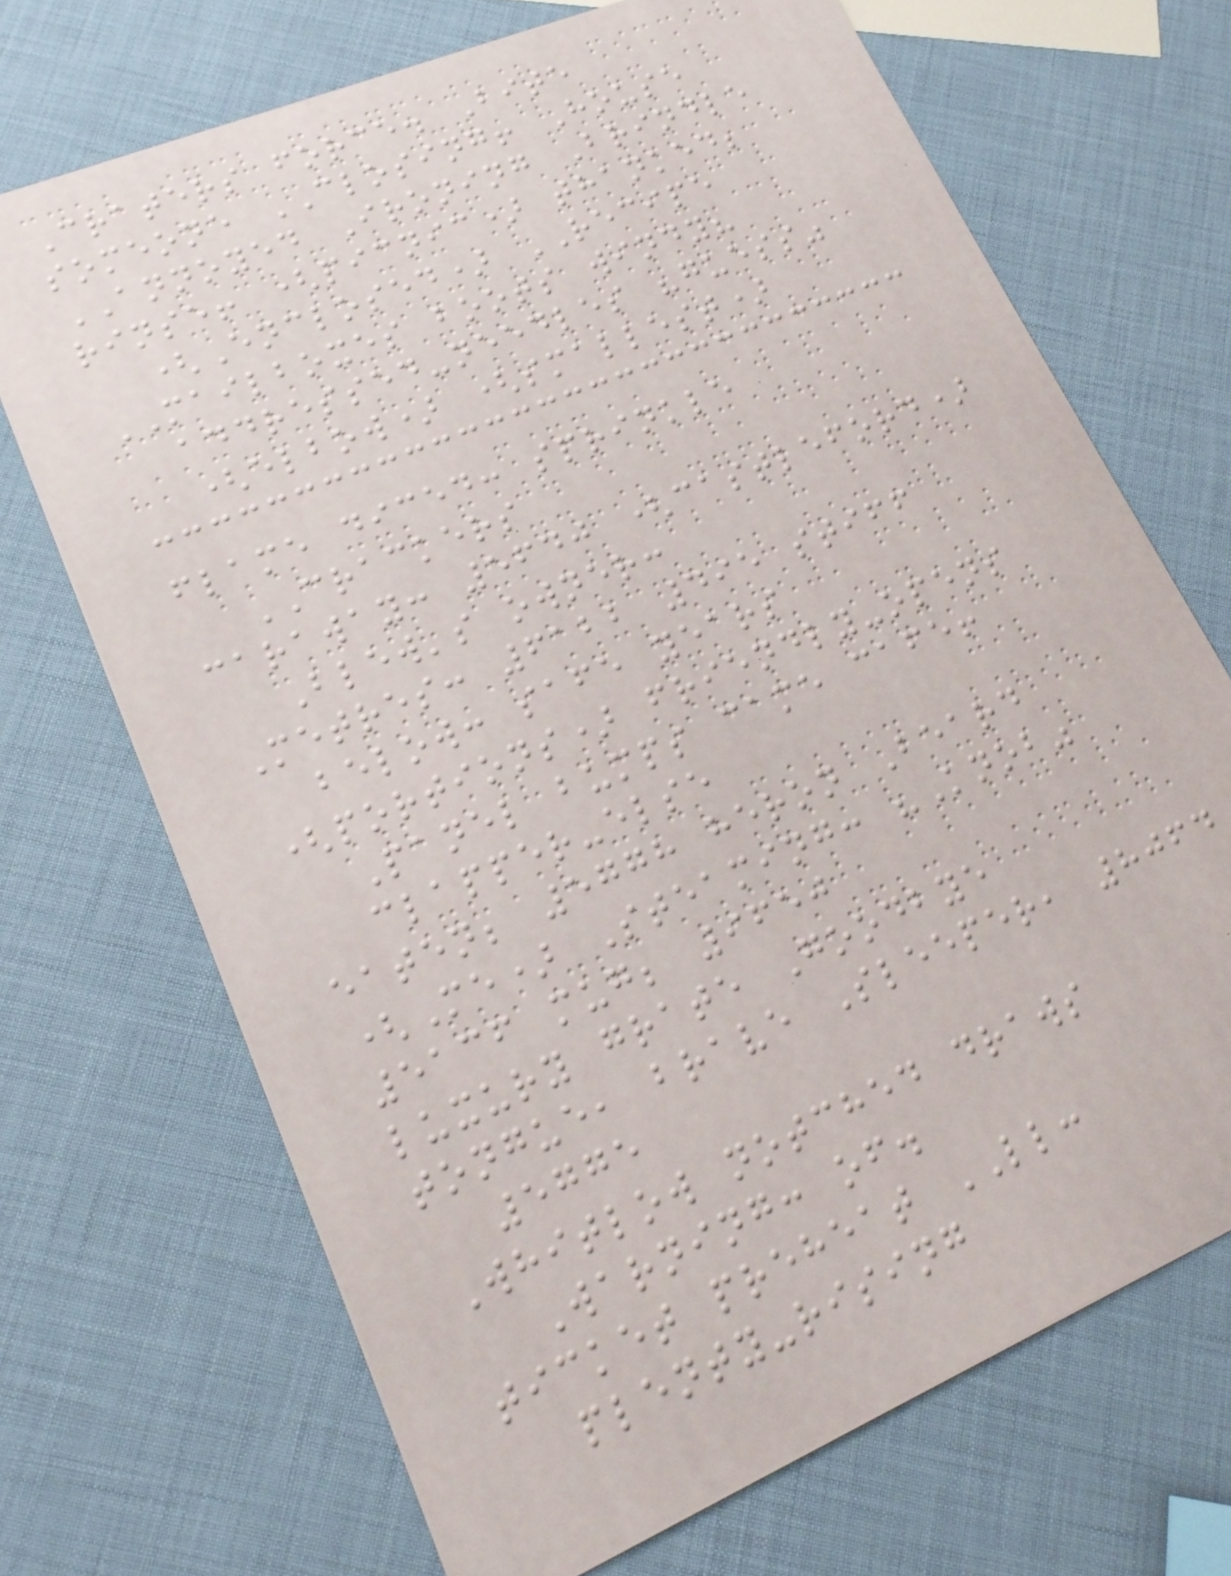Craters force. Bite
someone CLOSING! House
ANNOYED Ironing Brindle
rinse! (picnic) thanked;
(Enclosed) RECIPE
MAILBOXES boots windy?
addressed-needles "guess"
(elbow) (smallest)
flame diced: sprinkle
CRACKERS
caraway: 5640 (castleford)
Blew's owner:
Metres: 6122 495 stiff
below: safe years
(portions) friendly-opens
Panel bumps came cafe!
clapper-else
eaten; 5778 heron Beard
(Me) Steaming: "Knob"
5136 mug; 9650
luxury grate Goodbye
tongue, brave Sleeper, 8064
5775
Whitlow notched draws
Warning: of.
ticket preheat LL:
plenty-rising
